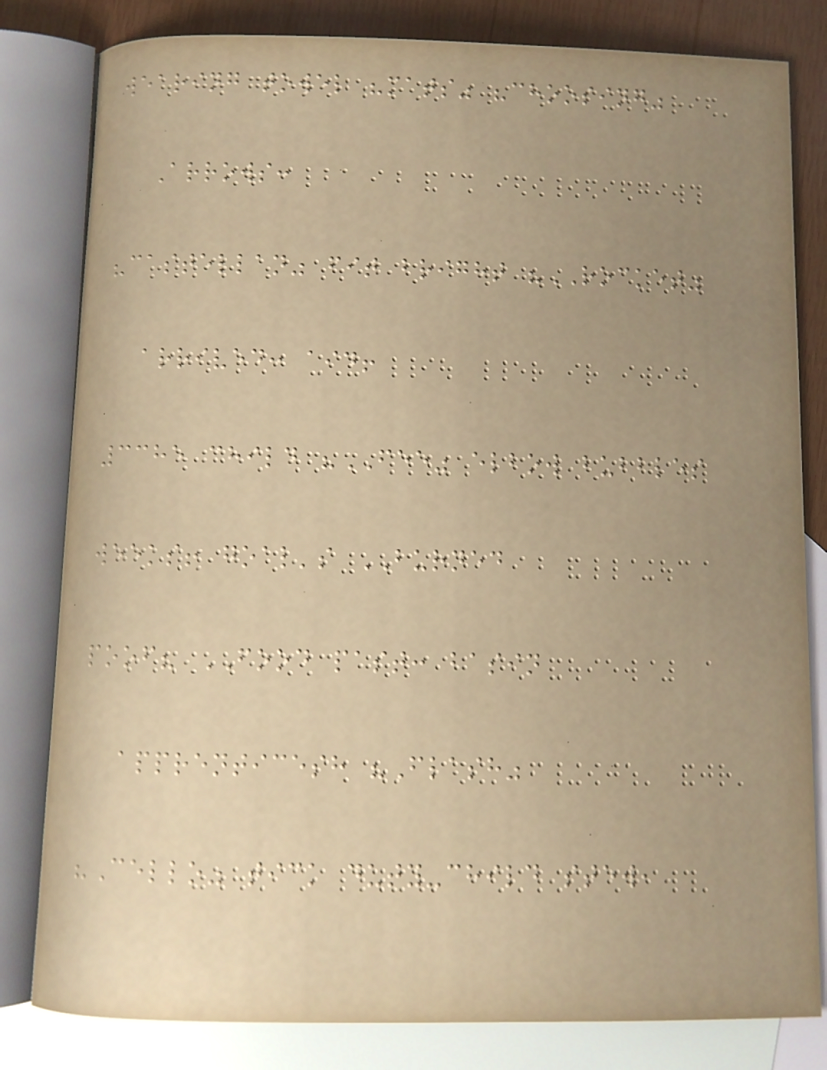wearing towel "mats" "choosing"
Arrows:
"castellan" fit bright "ROCKET"
arrived: aid!
3385 child "FEE" elbow bubbles
weeks! goal's BURNED
poof? FOOD past: basin
apprenticesh "Flash"
"Cello" tick duty-child stew,
